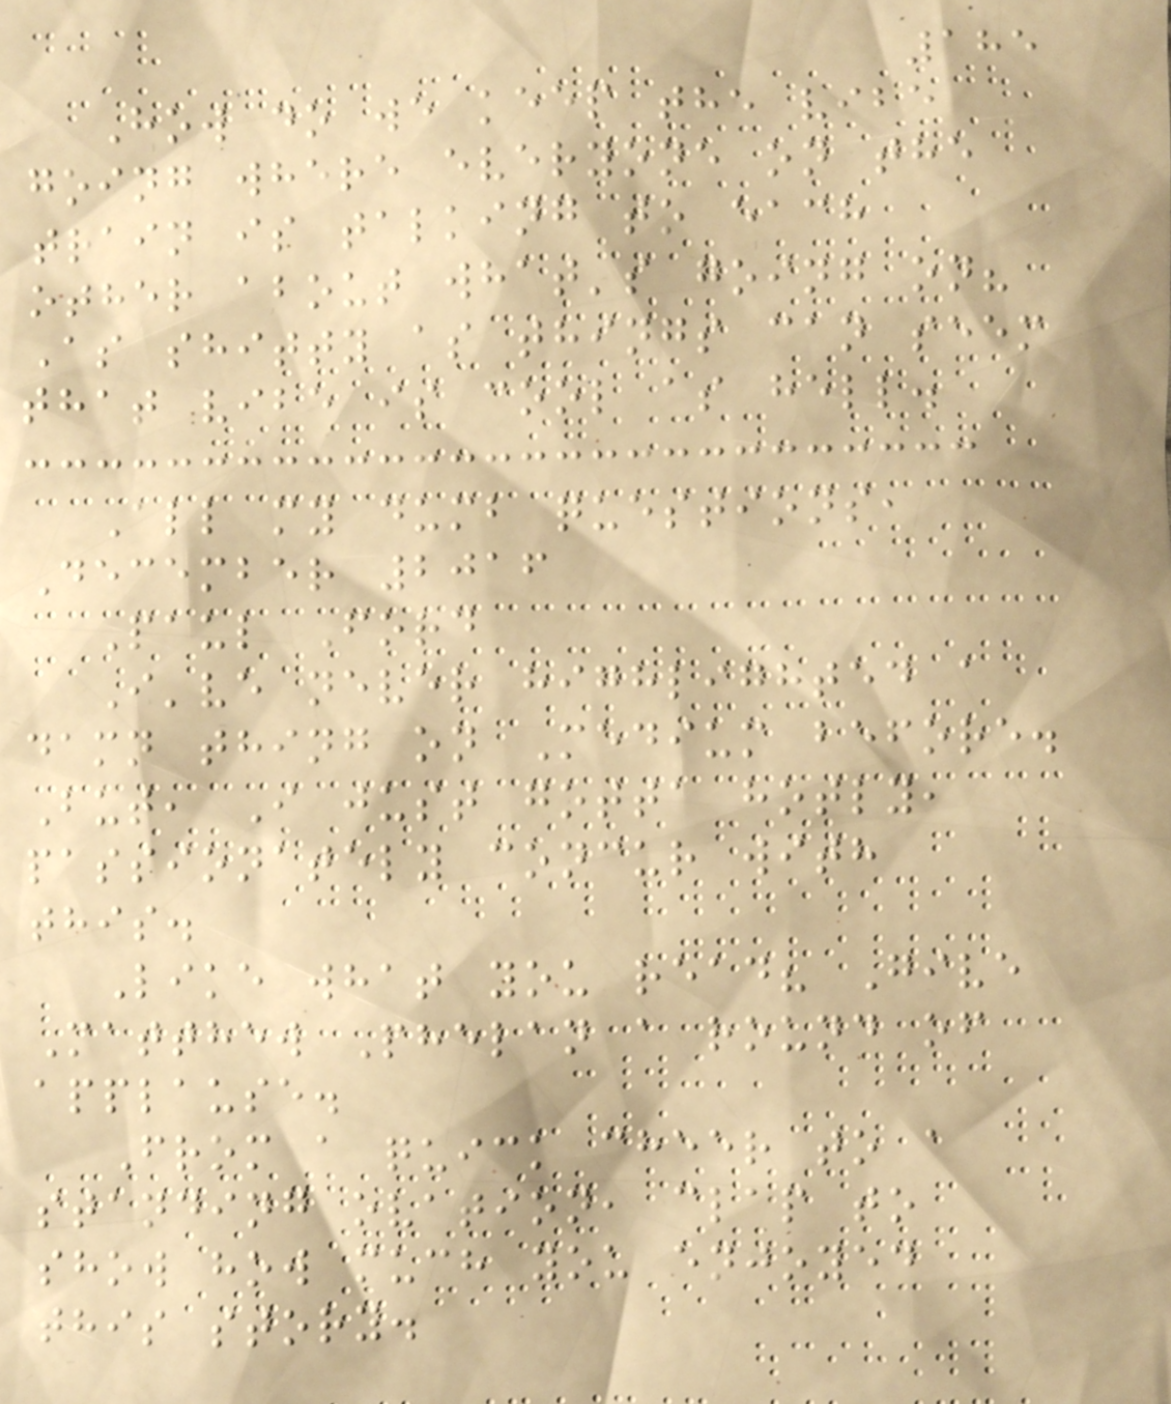185
How do we keep the vibe
going where everyone on the
train is talking to each
other about what's going on?
As shitty as things can seem
that vibe is cool as hell.
All my dumb questions,
December 2016
Paul Ford
I've never highlighted a
damn thing on Medium before.
But, I just gotta hotly,
passionately concur with
this.
Like what you read? Give
Matthew Phelan a round of
applause.
From a quick cheer to a
standing ovation, clap to
show how much you enjoyed
this story.
